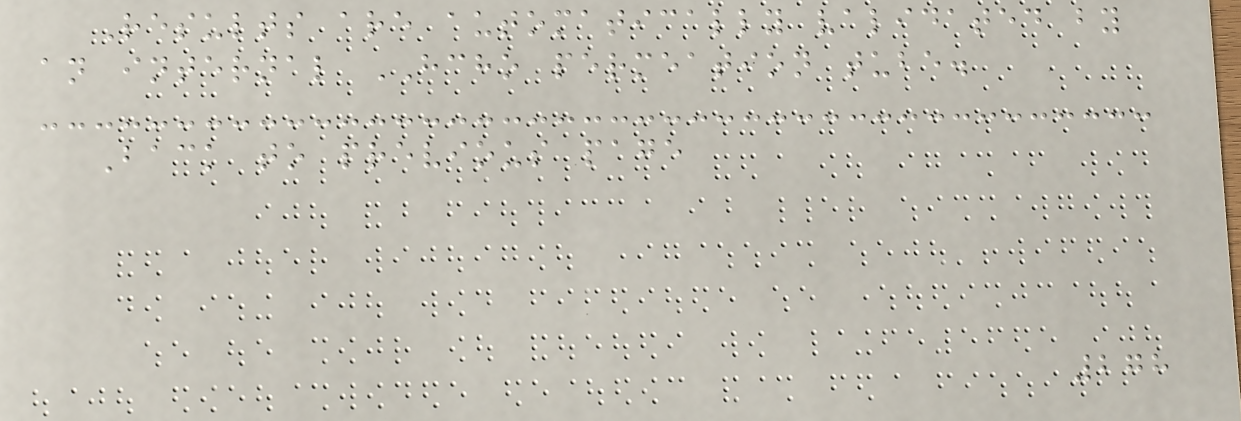Results are automatically validated by
an internal HCHO permeation tube.
Back to previous page
278
